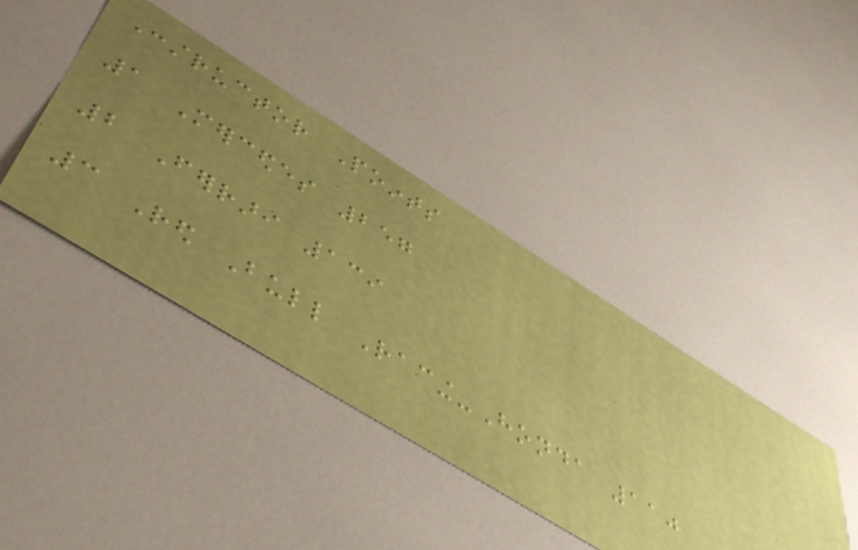Constructor Points
1 Mercedes 257
2 Ferrari 139
3 Red Bull Racing-Honda 110
